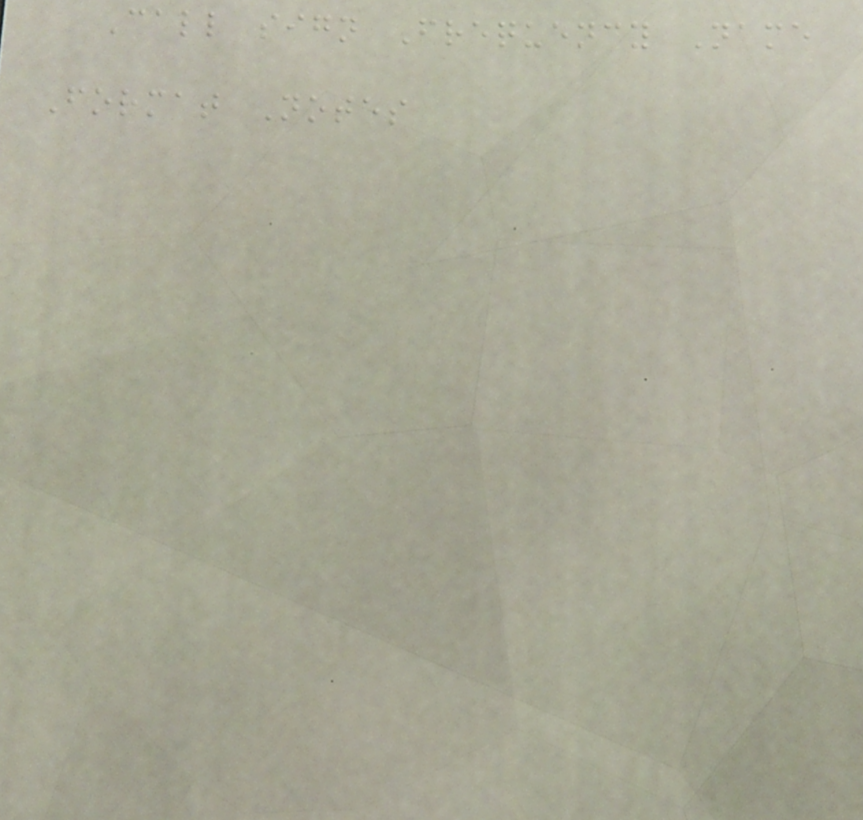Call sign Frequency Name
Format Notes
